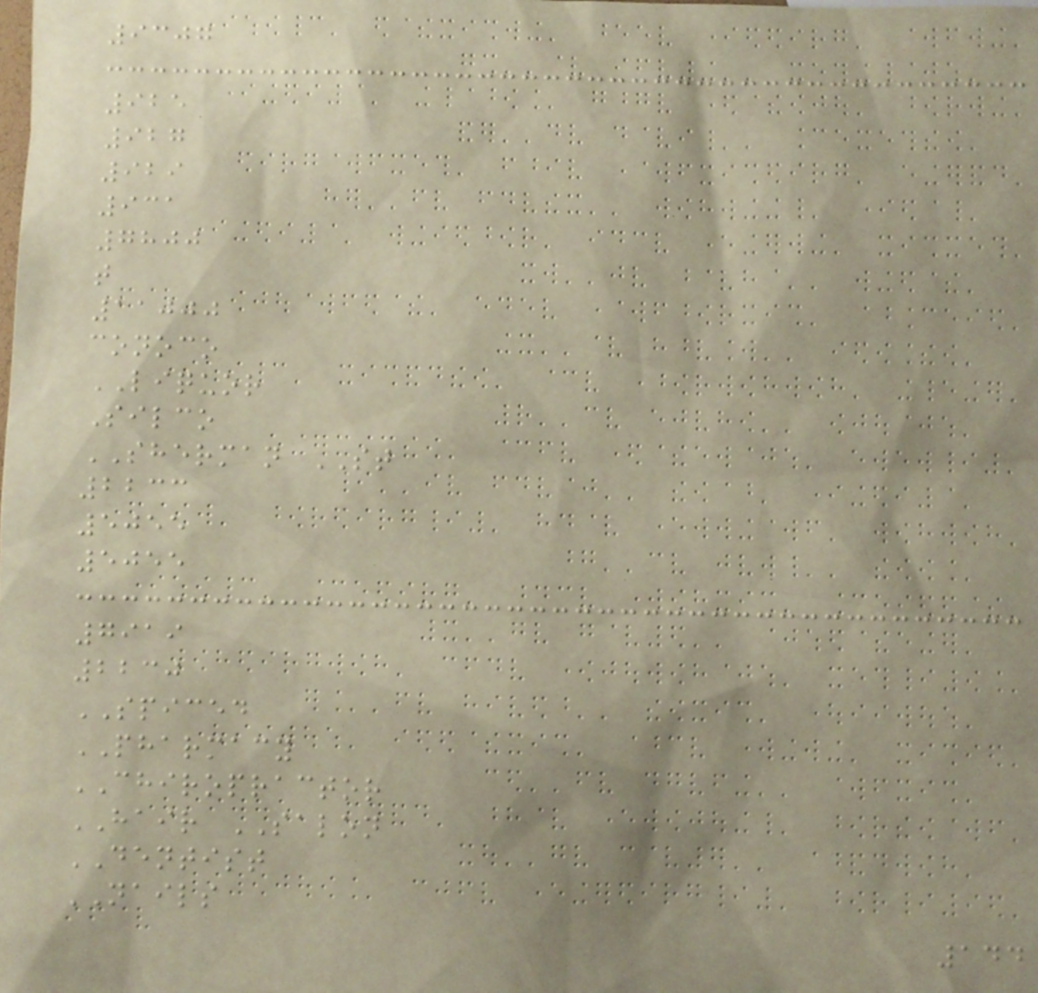9307
925
927
929
931
7800
t
11000
conoco
LIQUOR
Silco
SHERMAN ST
2233
5055
5055
7919
2230
SPICED
PHARMACY
CHIROPRACTOR
HAIR SALON
DENTIST
NAILS
144
